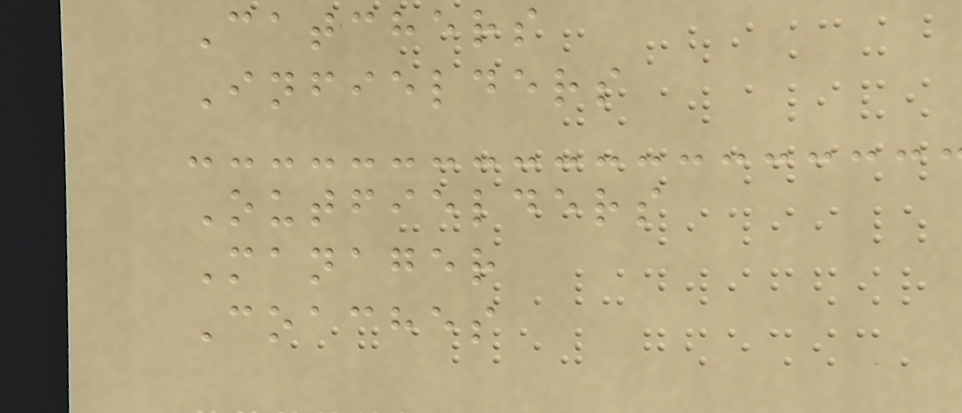Catchers
Infielders
Outfielders
Manager
Coaches
